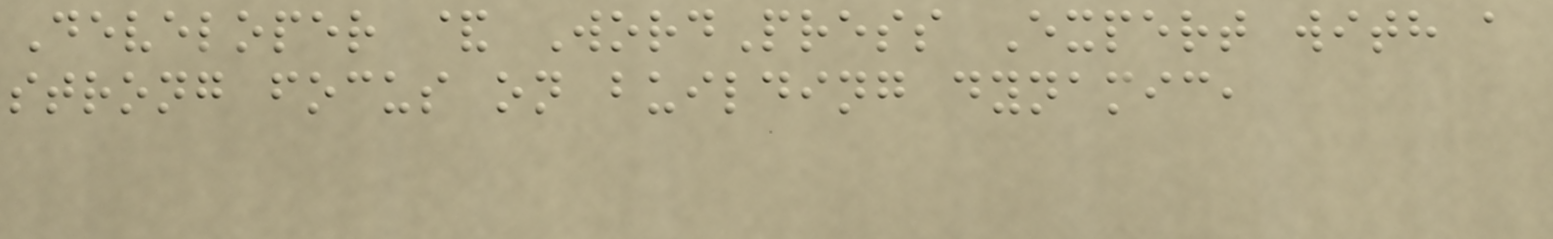Developer & WordPress Expert with a
strong focus on building dynamic,
